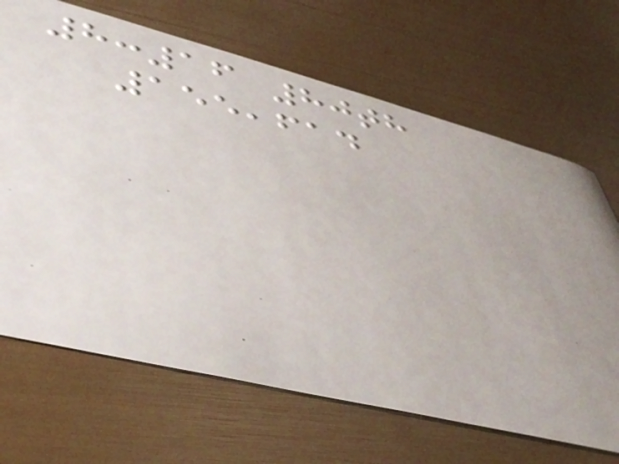8:16 80th
155,614
